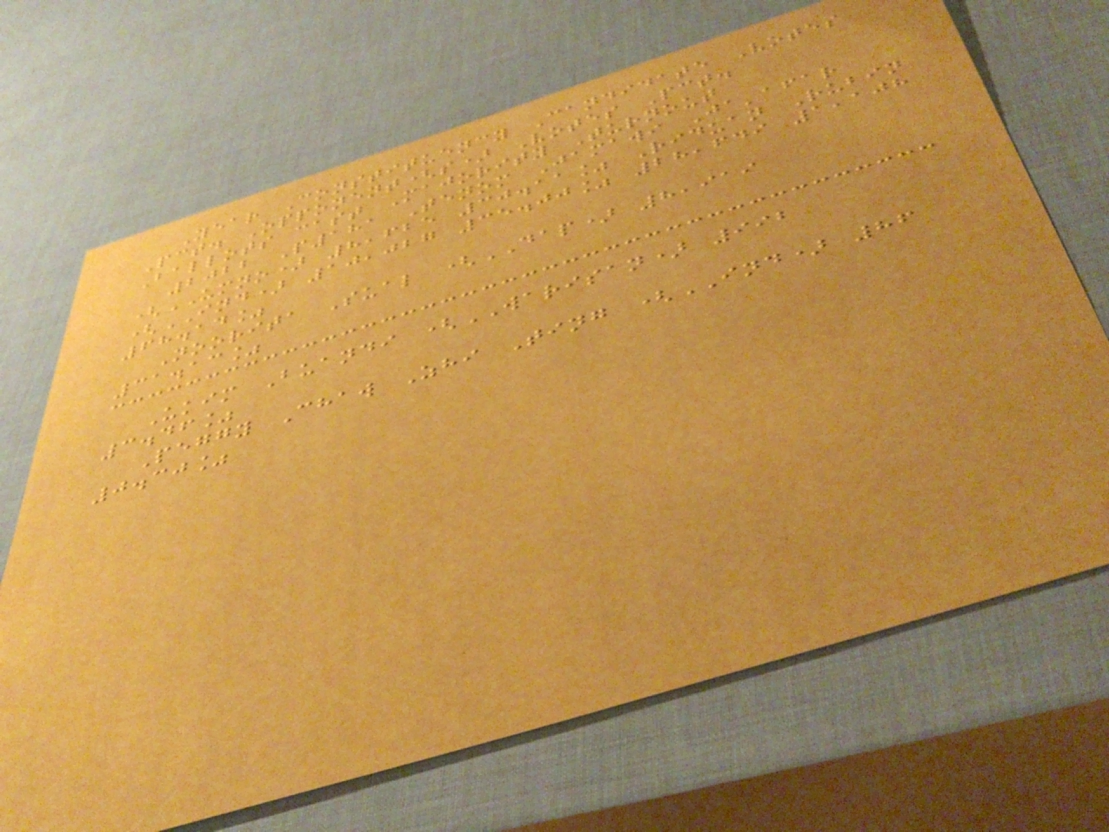Year Constituency Candidate Votes
Pct. Opponent(s) Votes Pct.
Ballots cast Majority Turnout
2022 P181 Tenom Jamawi Ja'afar
(UMNO) 8,625 30.11% Riduan Rubin
(IND) 10,027 35.00% 28,649 1,108
68.14%
Noorita Sual (DAP) 8,919
31.13%
Ukim Buandi (WARISAN) 992
3.46%
Peggy Chaw Zhi Ting (IND) 86
0.30%
